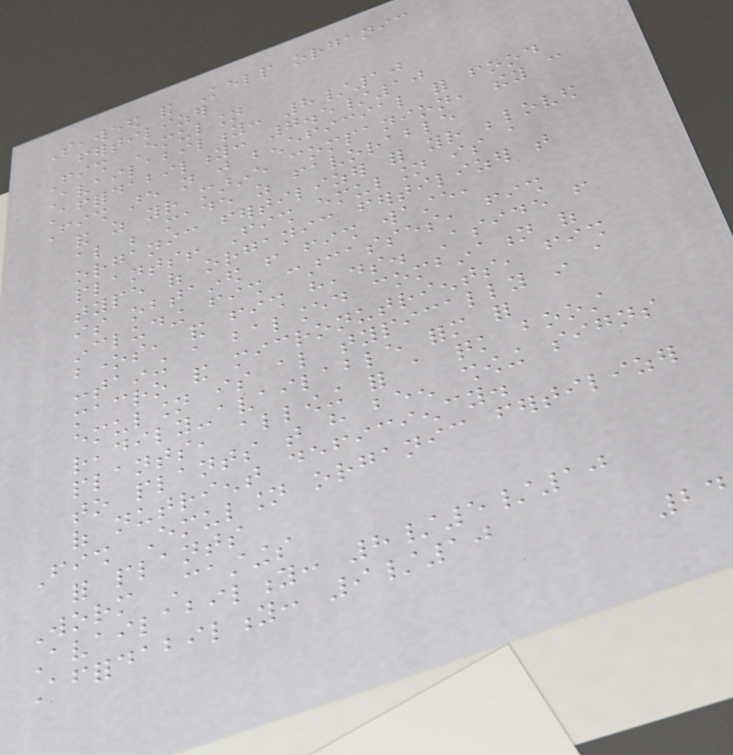Seaweed and Kelp organic
fertilizer
Fish Emulsion
Availability: 8/10
Affordability: 7.5/10
Fish are not just beneficial for food
and as your marine companion, they can
also be made as favorable
organic fertilizer for your beloved
plants! Fish emulsion is a
type of organic fertilizer that
is obtained from fish waste,
including fish carcasses, fish
bones, and fish heads. Aside from
containing a balanced combination of
macro and micronutrients, fish
emulsion is also typically in a
readily-available form for
plants, allowing for a quick boost
to plants that have been showing signs
of nutrient deficiency.
Fish Emulsion organic fertilizer
for plants
Worm Castings
Availability: 8/5/10
Affordability: 9/10
24
